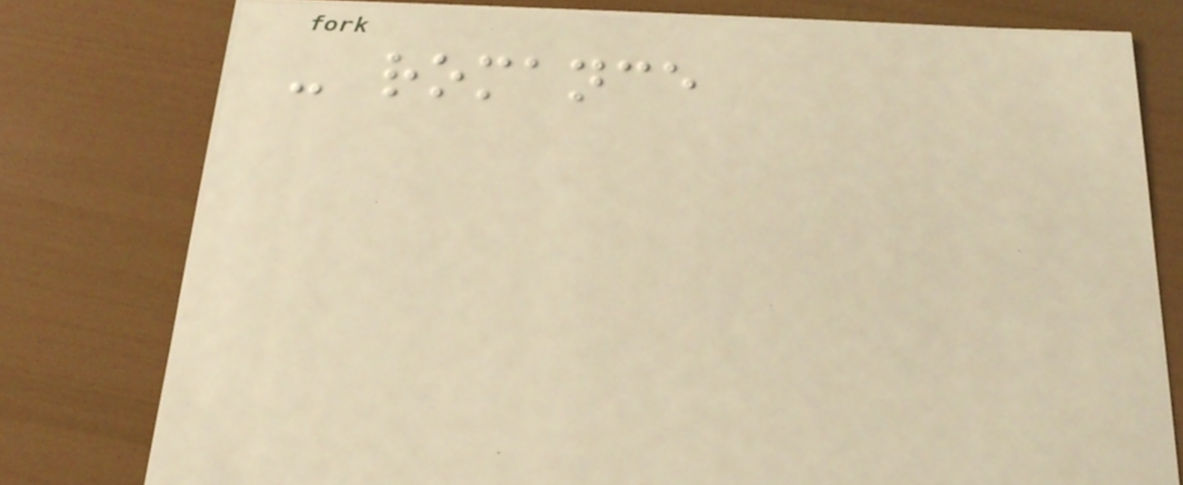- romance
